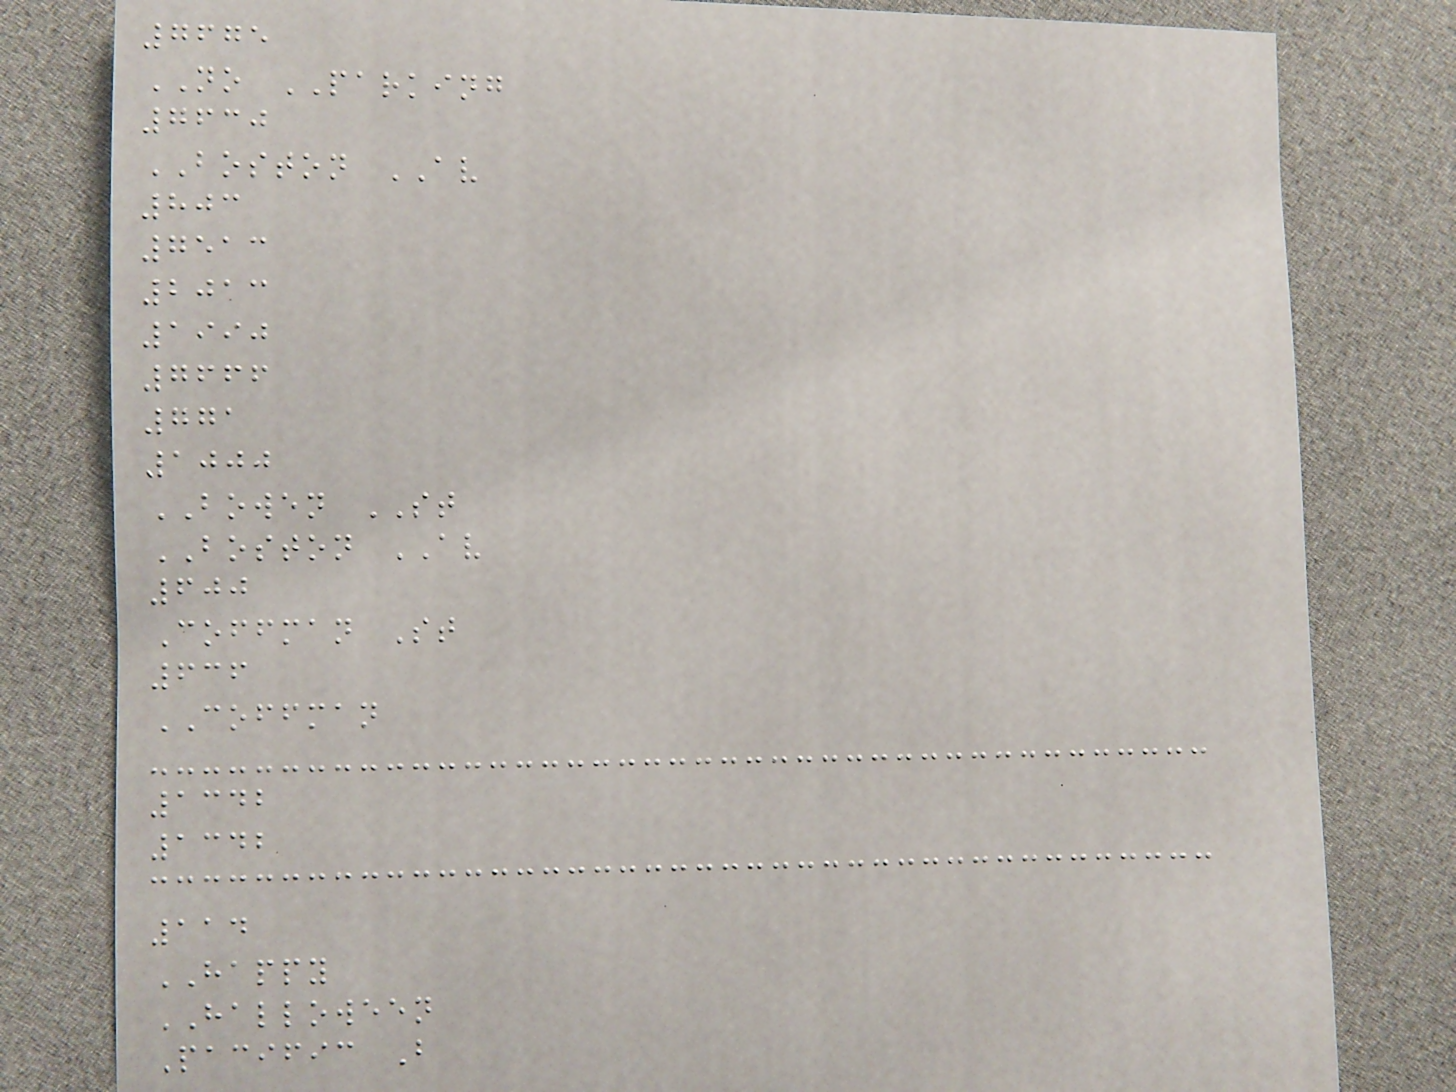7675
NO PARKING
7630
BOSTON AV
803
7513
2013
1990
7666
771
1000
BOWEN ST
BOSTON AV
600
Coffman St
636
COFFMAN
1342
1342
114
HAPPY
HALLOWEEN
Pacific B
